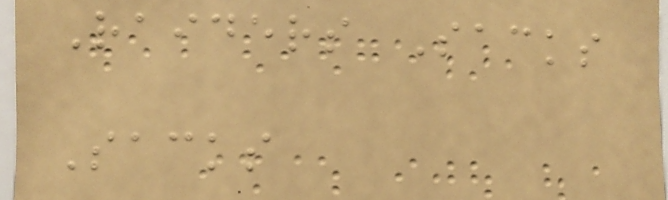Raiders Sacks
Sacks
